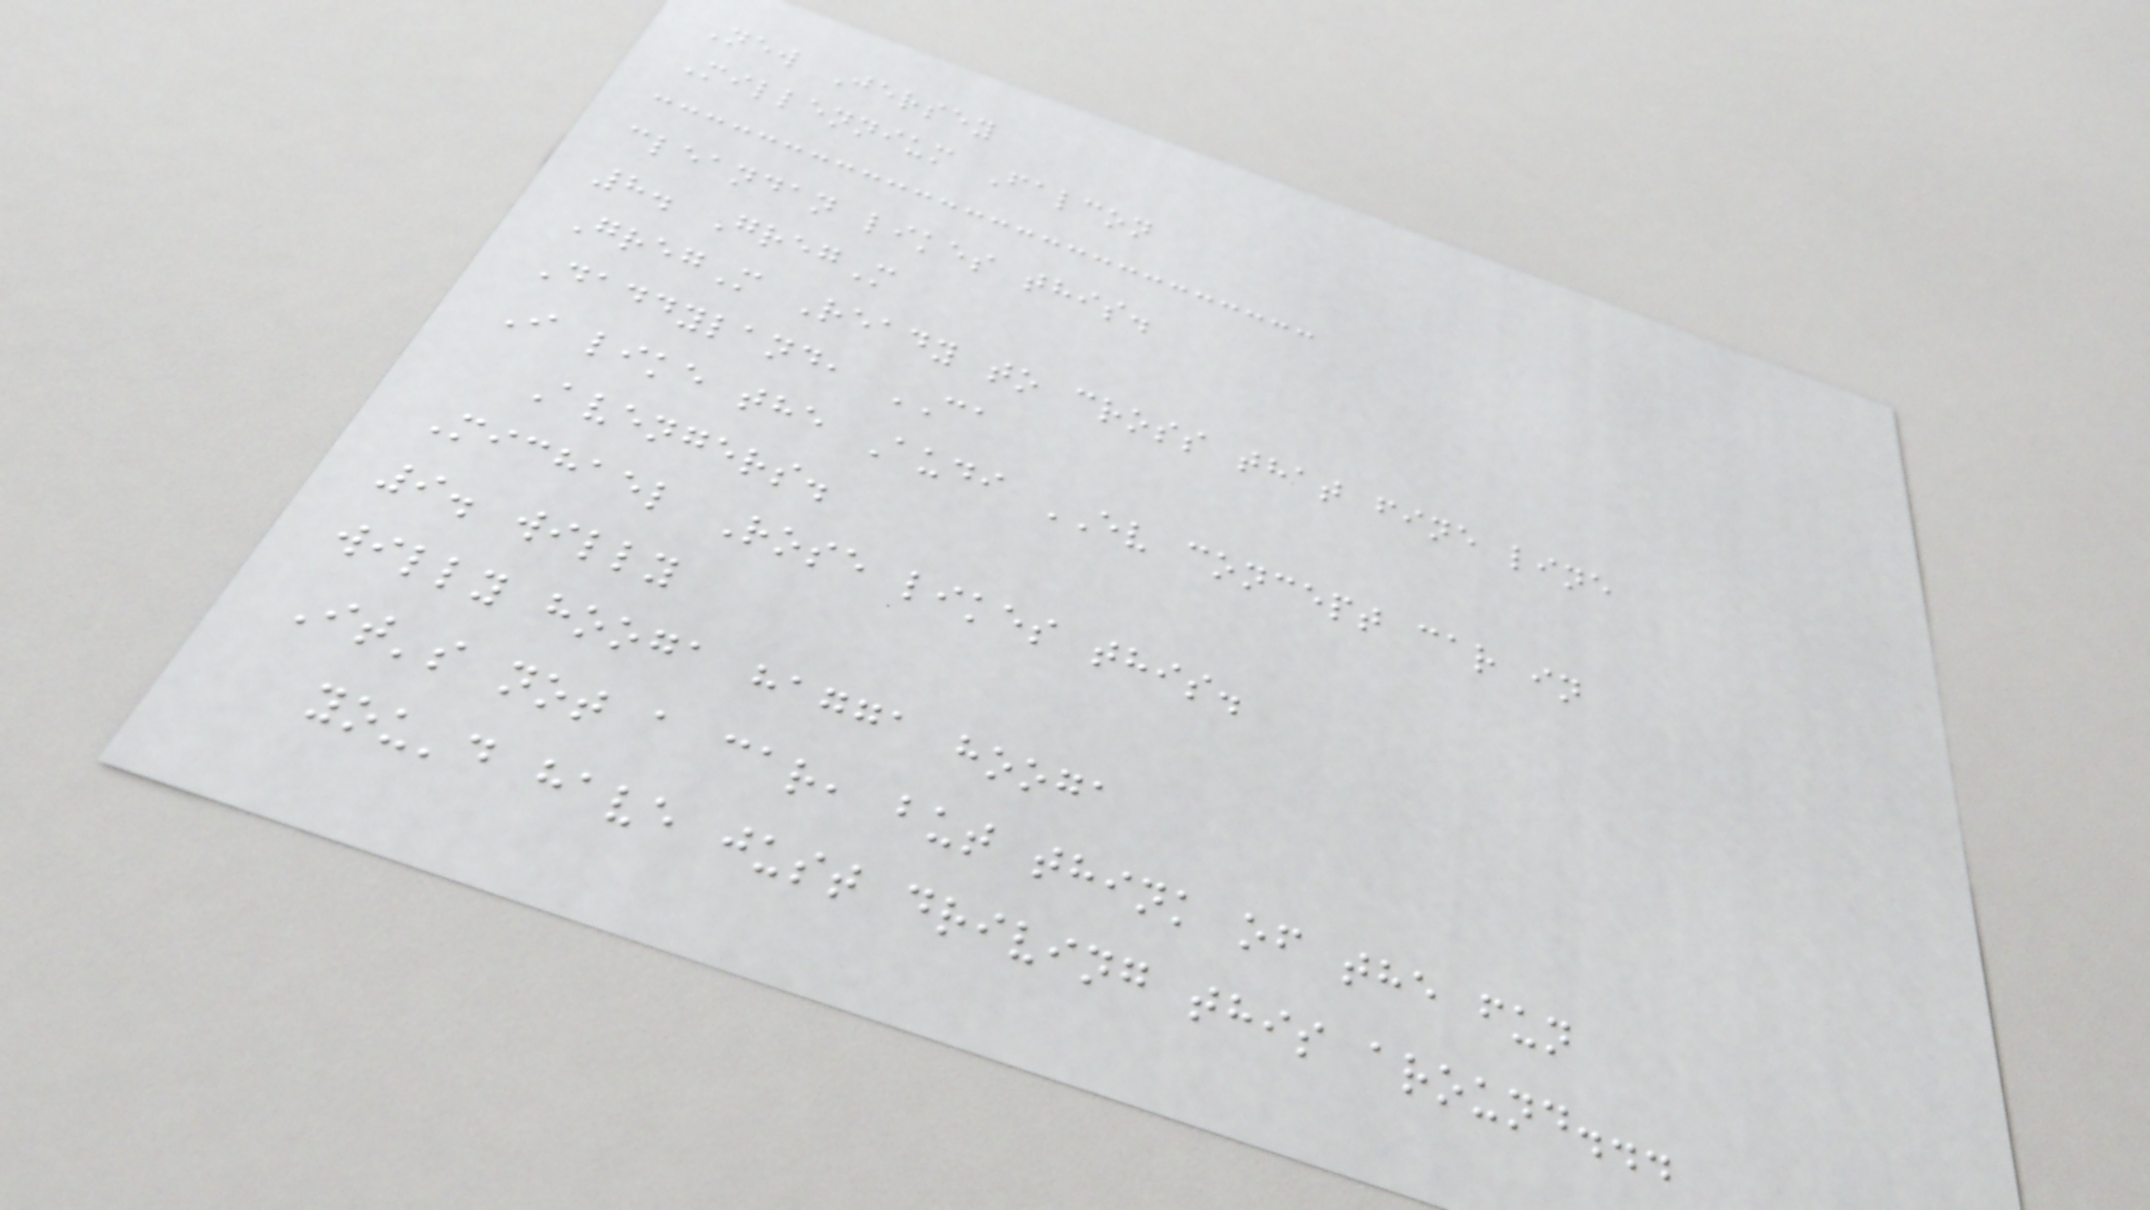New Jersey
Millennium Falcon
cleandan likes this.
8. GregM
GregM Ready to cross that fine line
Daddyland, CA
I like the Audi EV concept car in
Avengers.
Michael Rose likes this.
9. willy
willy hooga hagga hooga
It's not a car, but think of the fun
you'd have just driving this around...
